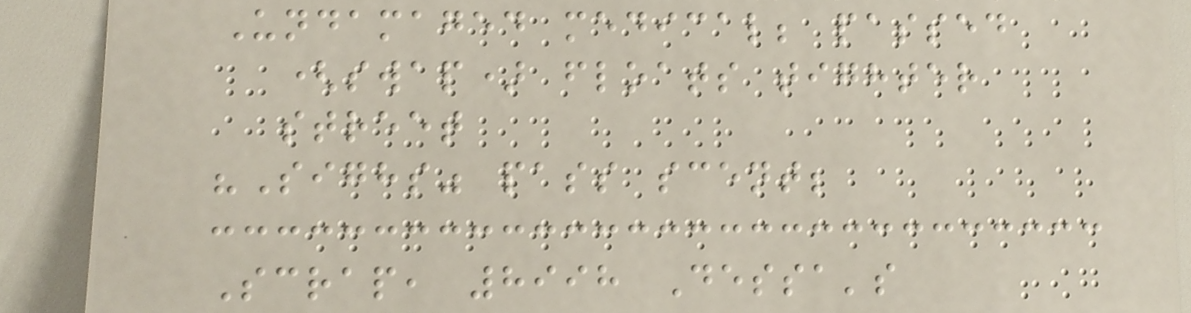Undamaged medical; passed
(swap) floats tighter
street
"Sighs" pass scent;
Scrap, 8998 Dessa's
